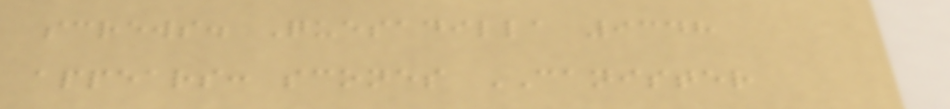screws. Quesadilla 9348
appears: scones CANISTER
